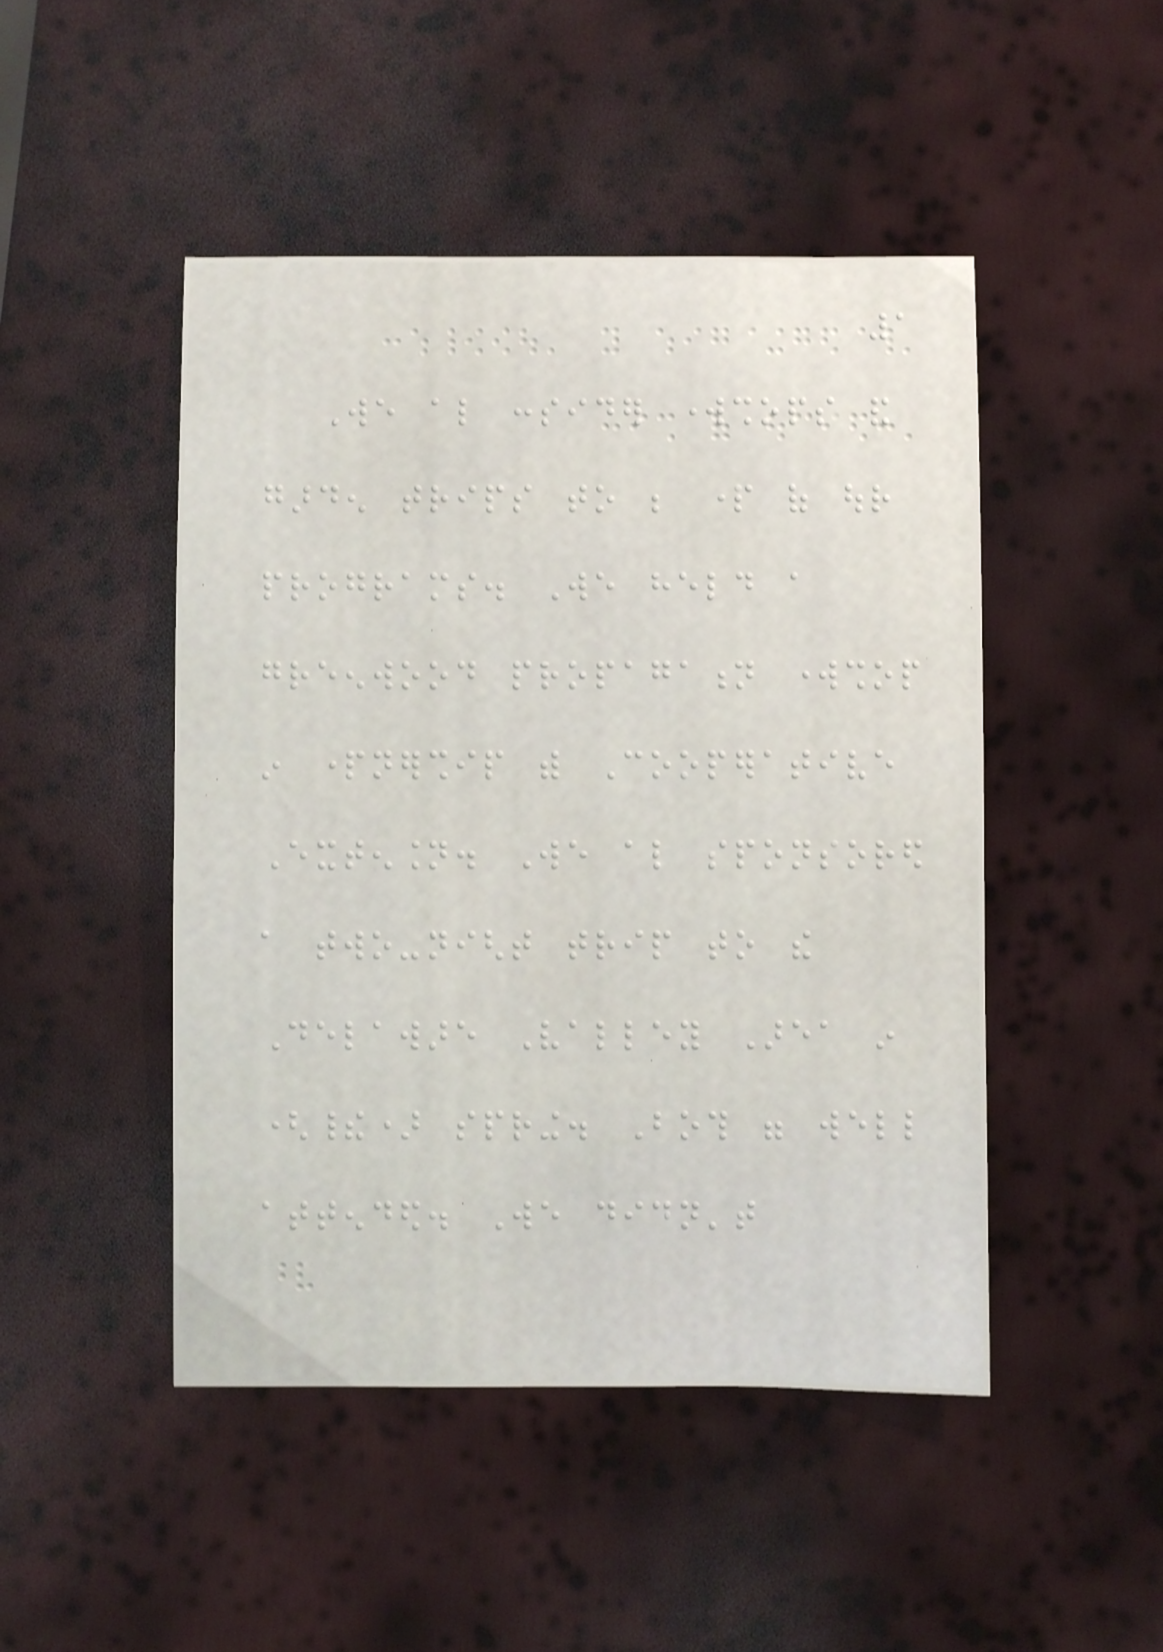1
We also consider workshops and
garden trips to be part of our
programs. We held a
greenwood propagation workshop
in partnership with Cooperative
Extension. We also sponsored
a two-night trip to the
Delaware Valley Area in
(their) spring. Both were well
attended. We didn't
